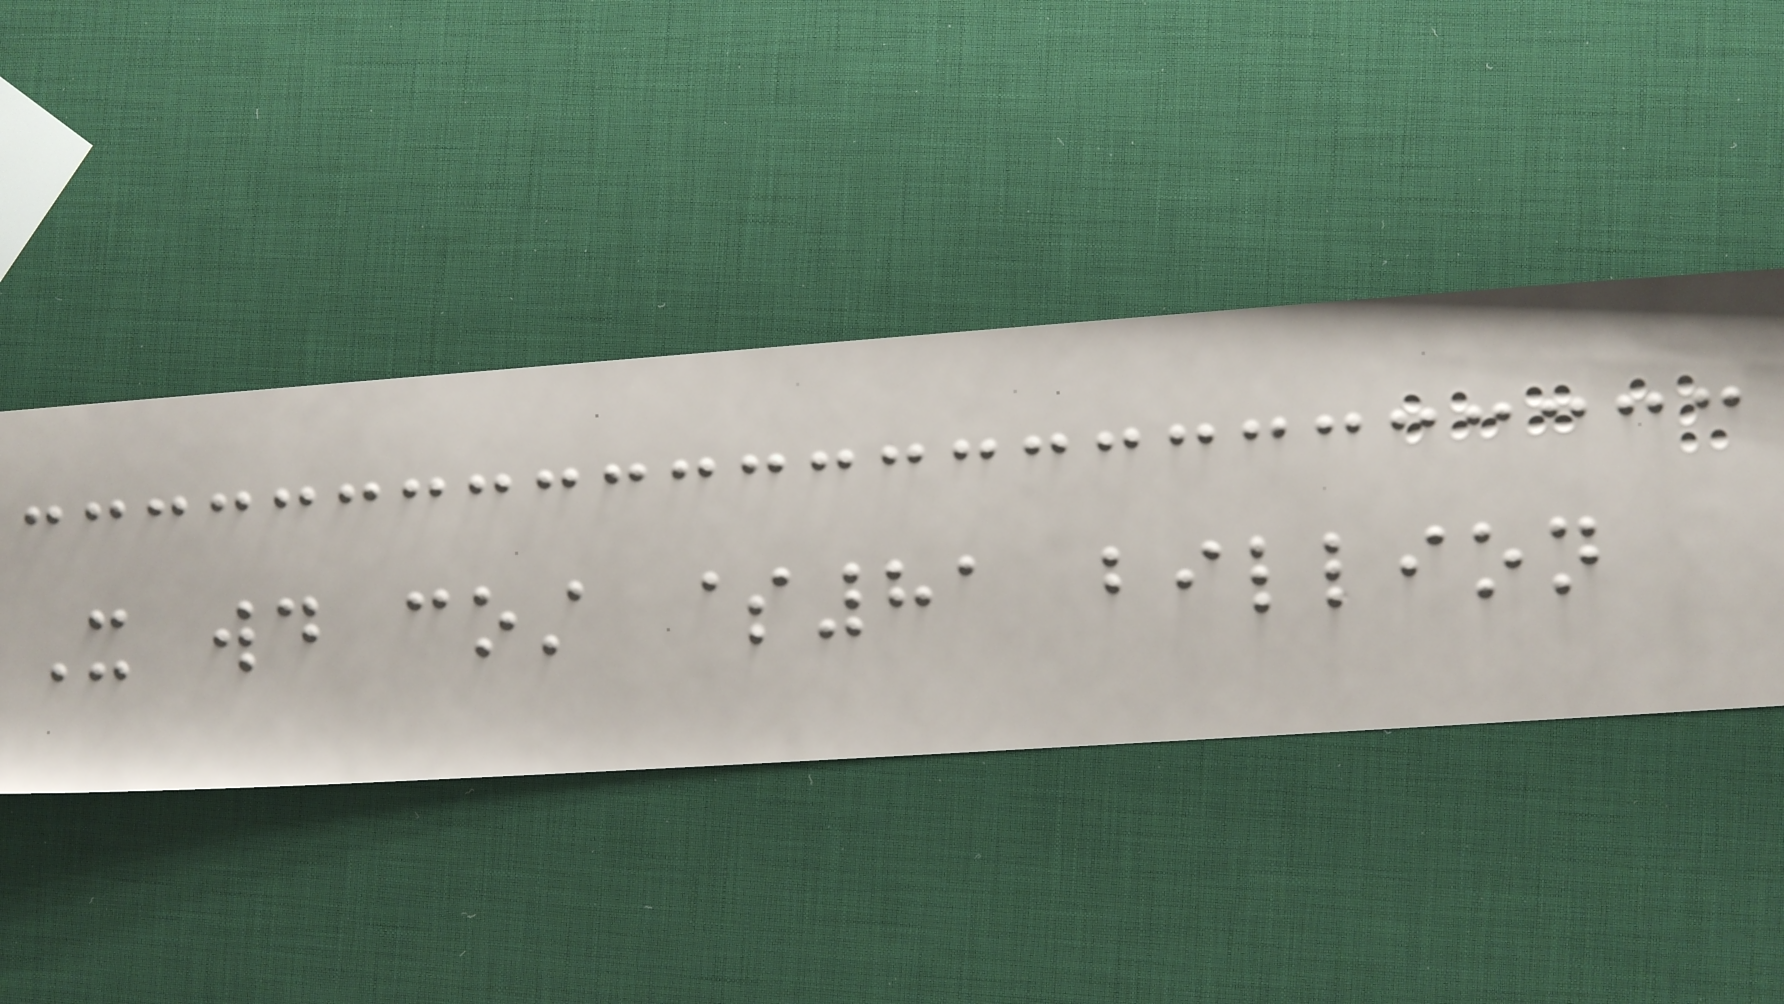It would cost $81 billion
